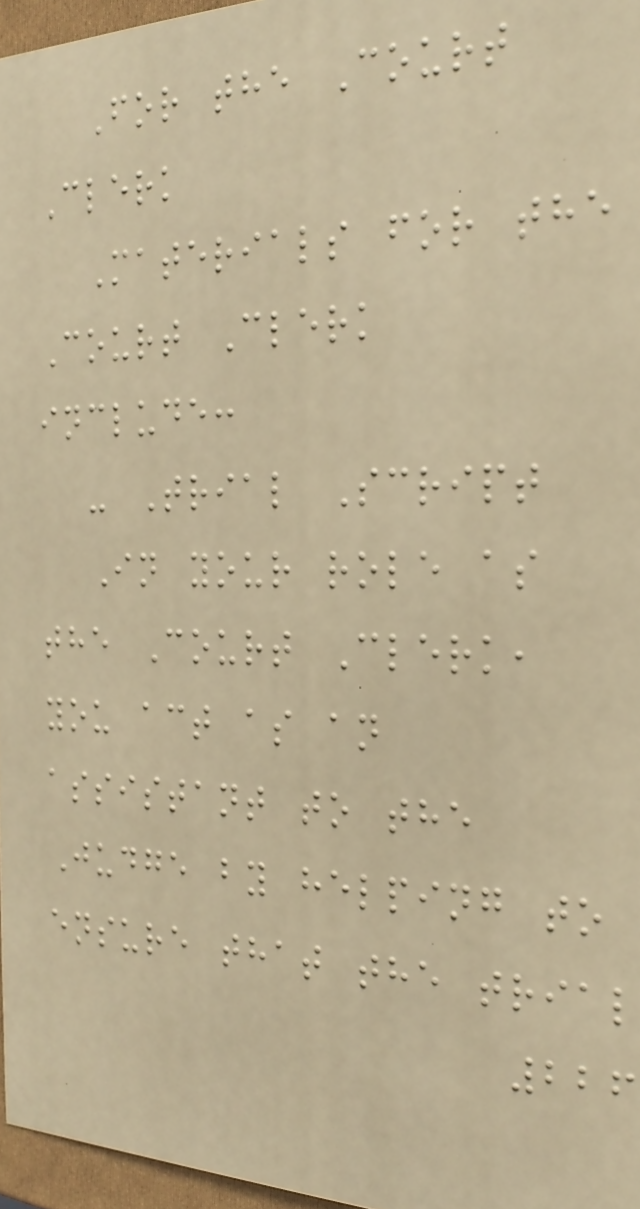For the Court
Clerk
Materials for the
Court Clerk
include:
- Trial Script
In your role as
the Court Clerk,
you act as an
assistant to the
Judge by helping to
ensure that the trial
226
